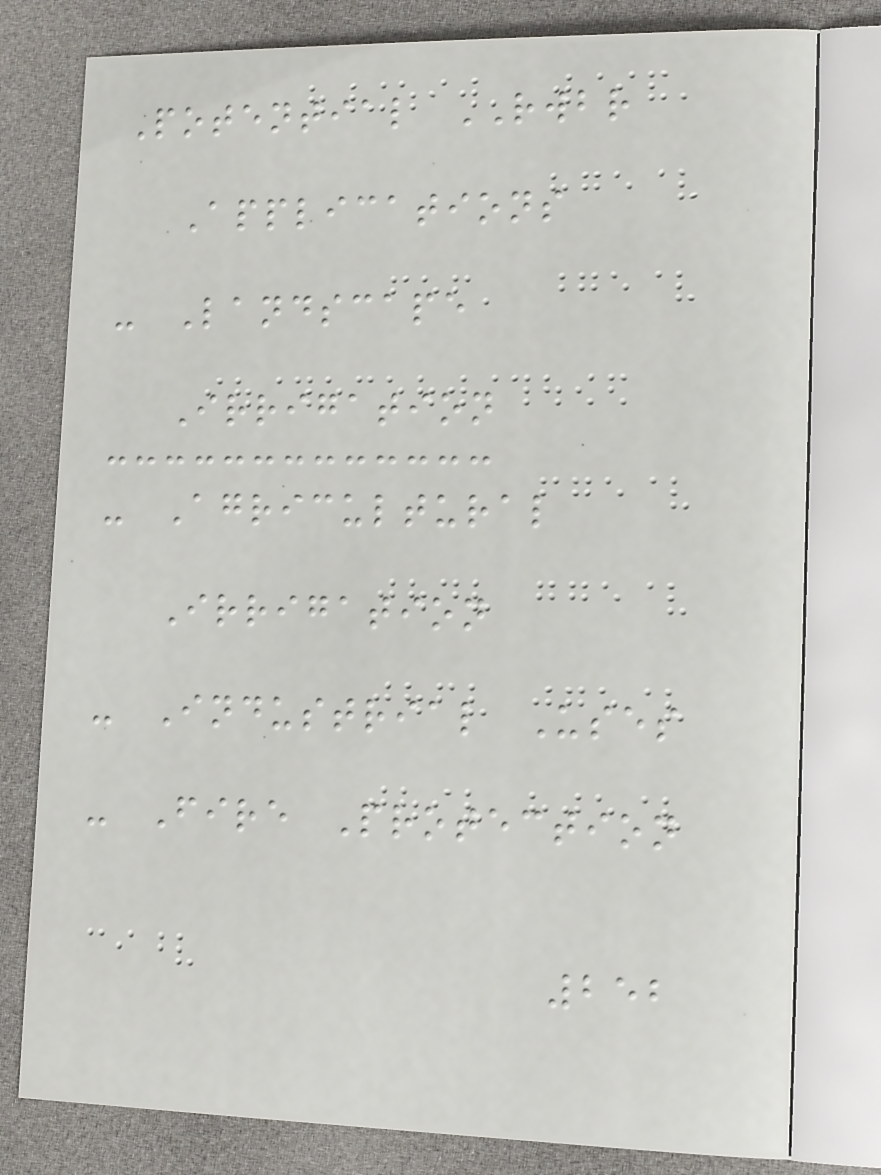Potential RWBR
Applications
- Landscape
Irrigation
- Agricultural
Irrigation
- Industrial Uses
- Fire Protection
252
